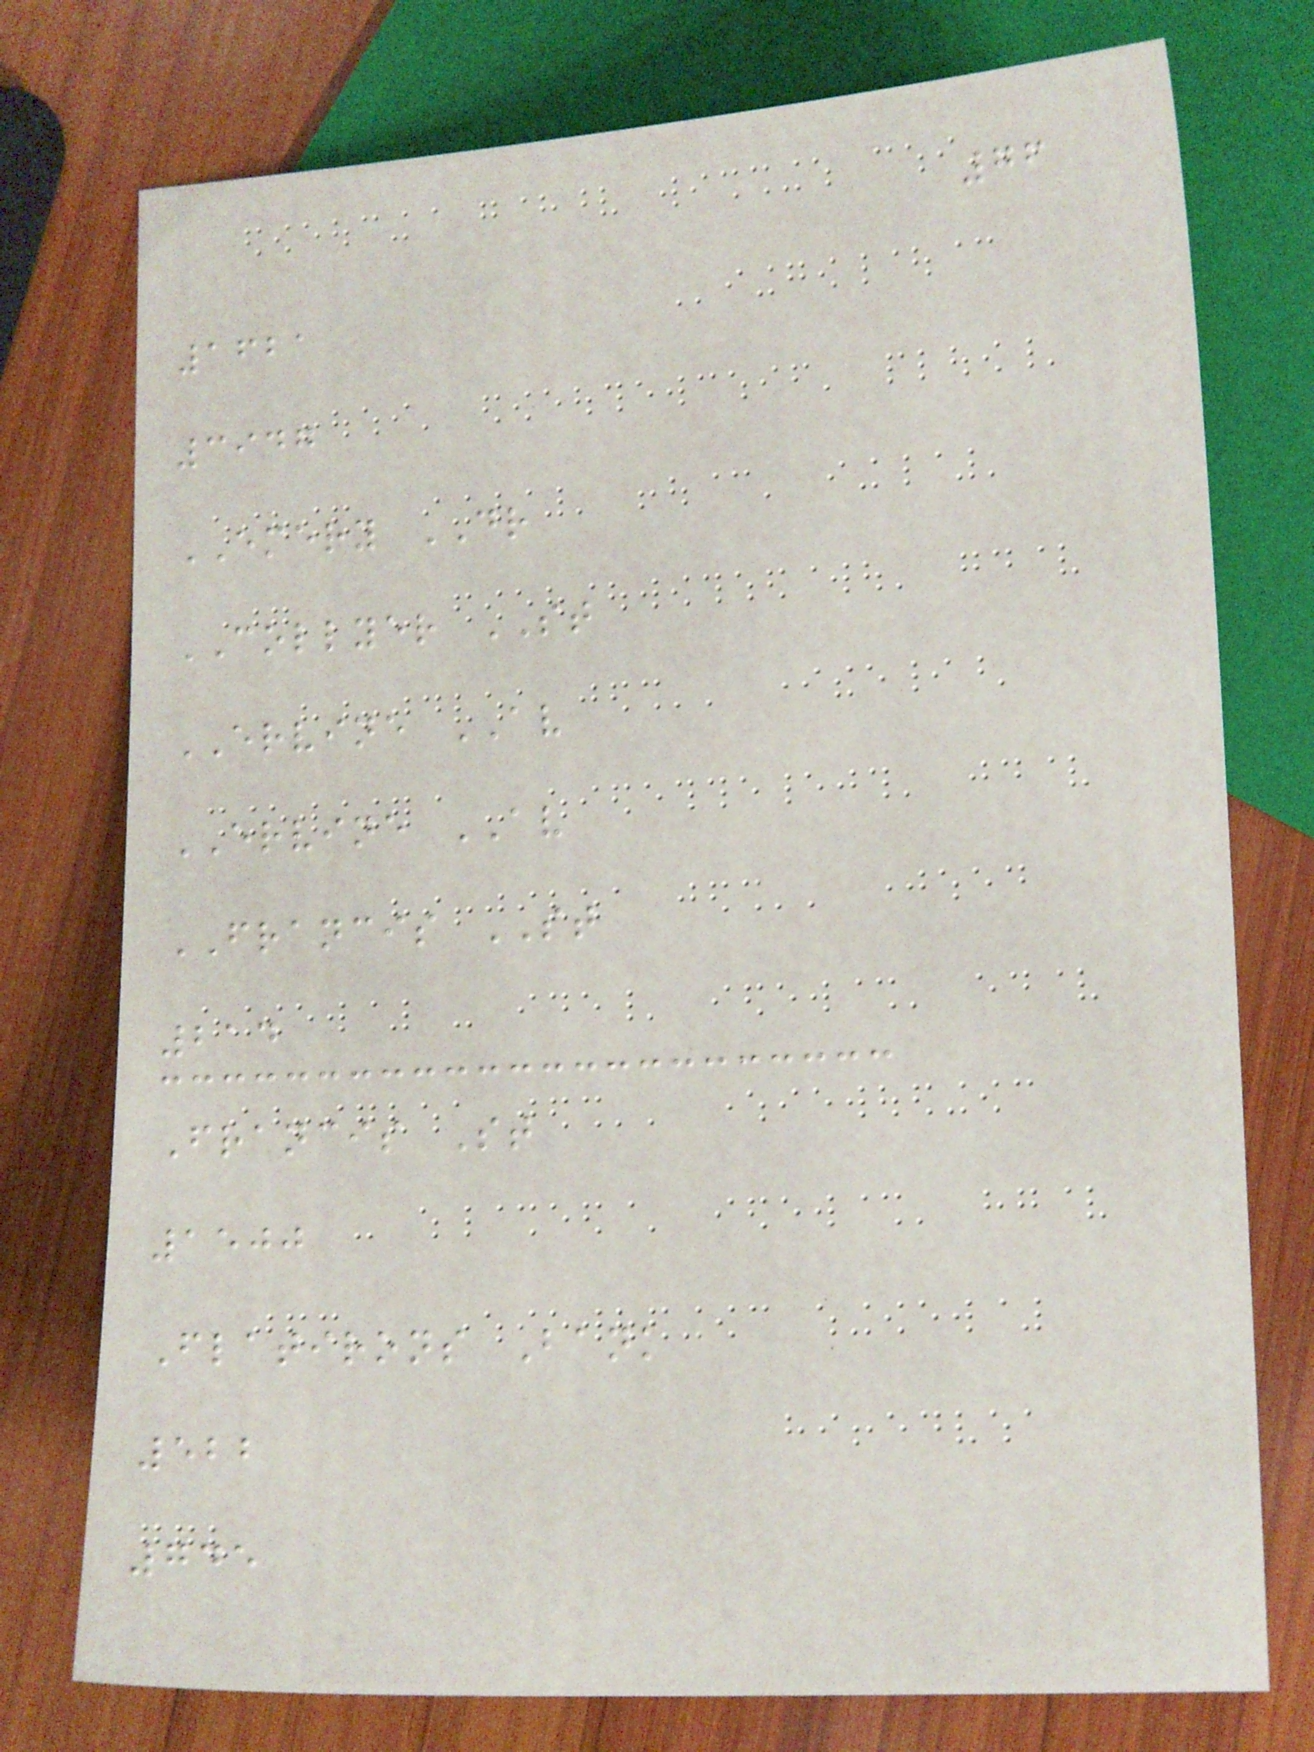76
1621
3947
EMERY DR
COLLYER ST
ERVINE AV
ERVINE AV
FRANCIS ST
214
Francis St
1500
Flatirons Bank
522
745
